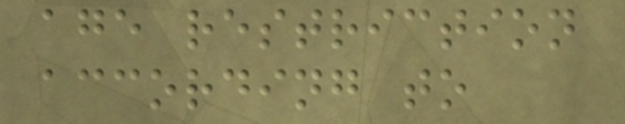age restriction
according to
